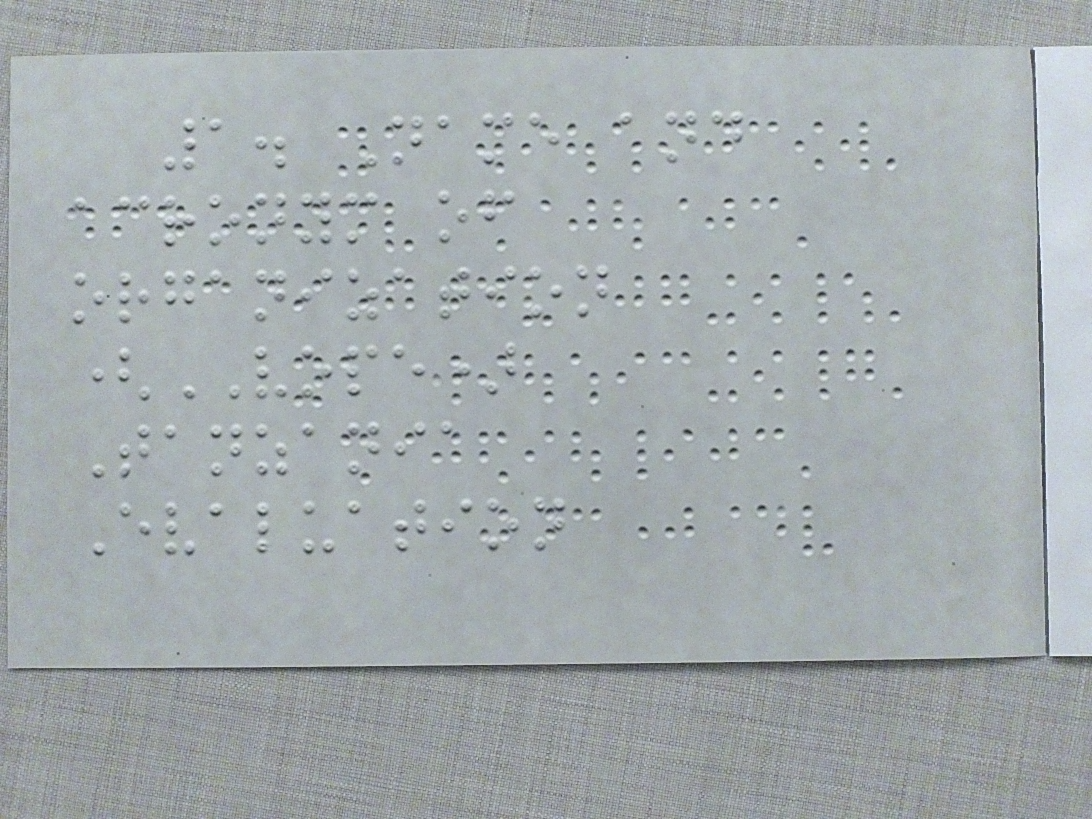1. Name and
acronym of
organization
(VOPE)
Tanzania
Evaluation
